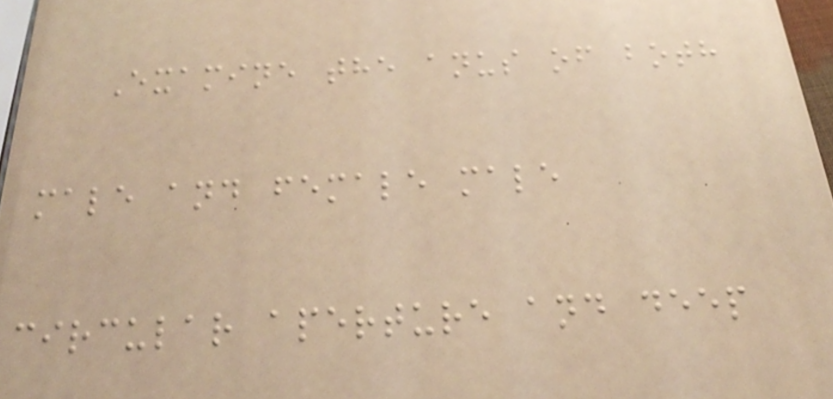Examine the anus of both
male and female male
circular aperture and deep
